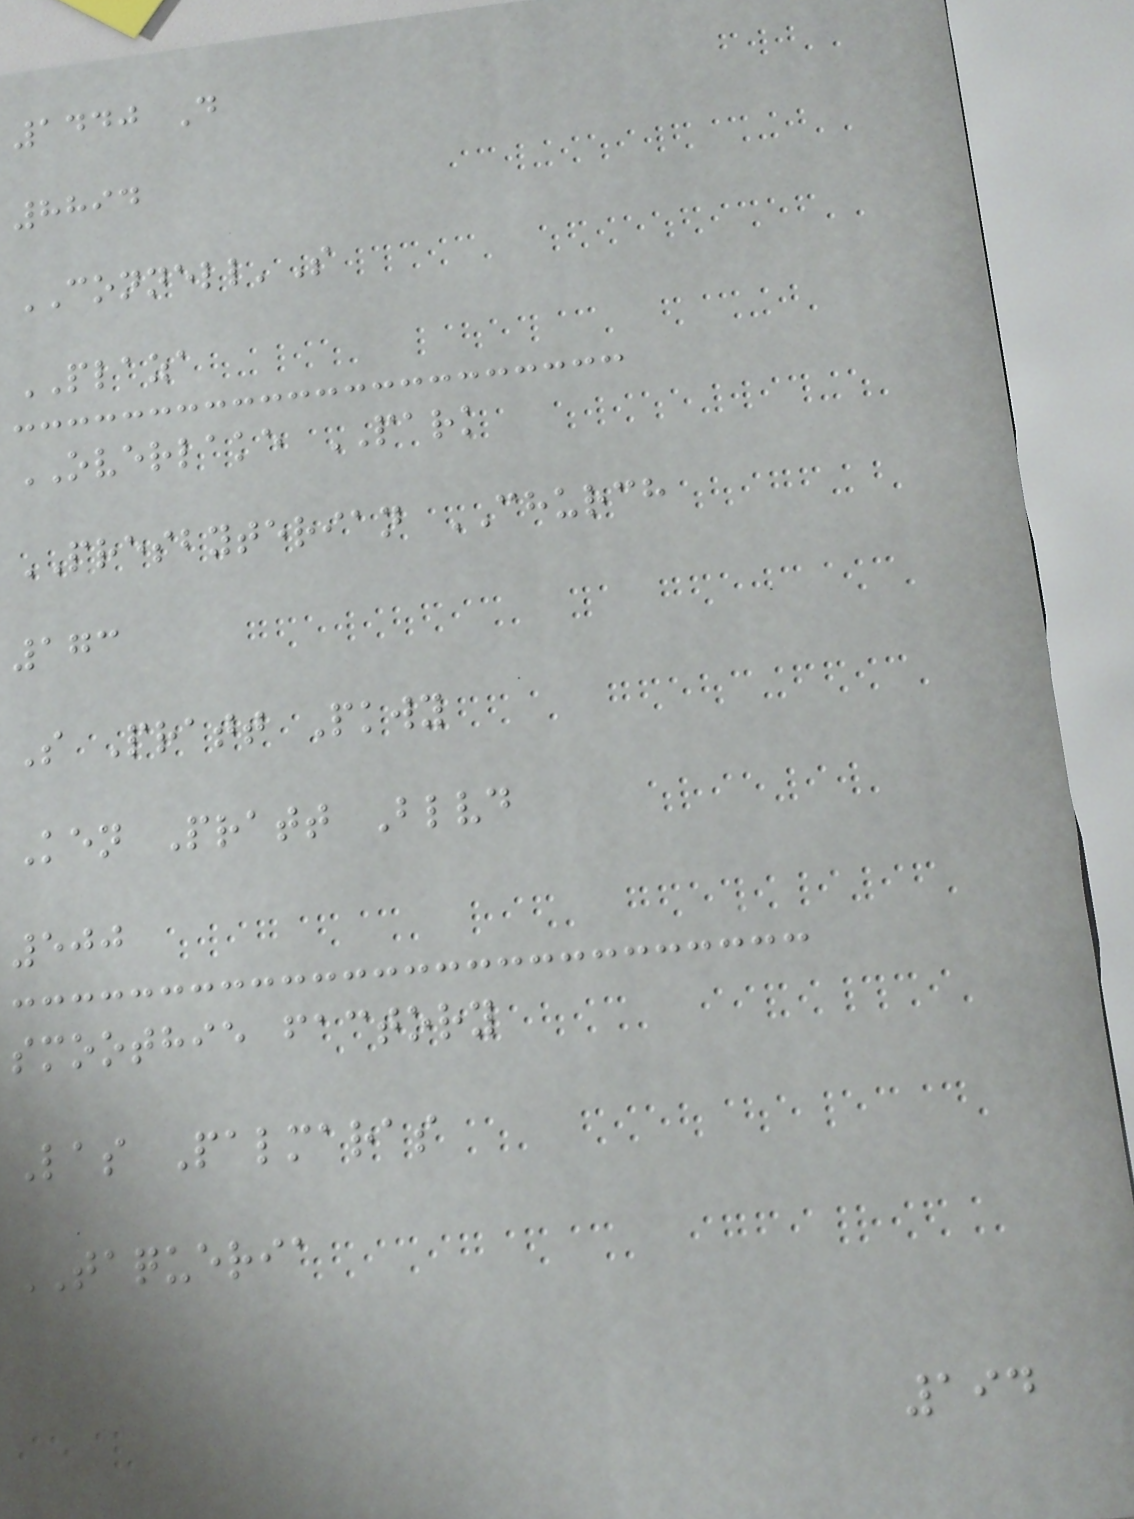1440 D
8894
CONNELL'S
PLAZA
OVERLAKE PARK
PRESBYTERIAN CHURCH
173
S Pratt Pkwy
Ken Pratt Blvd
500
smoothie factory
Las Palmaras
TAQUERIA
194
